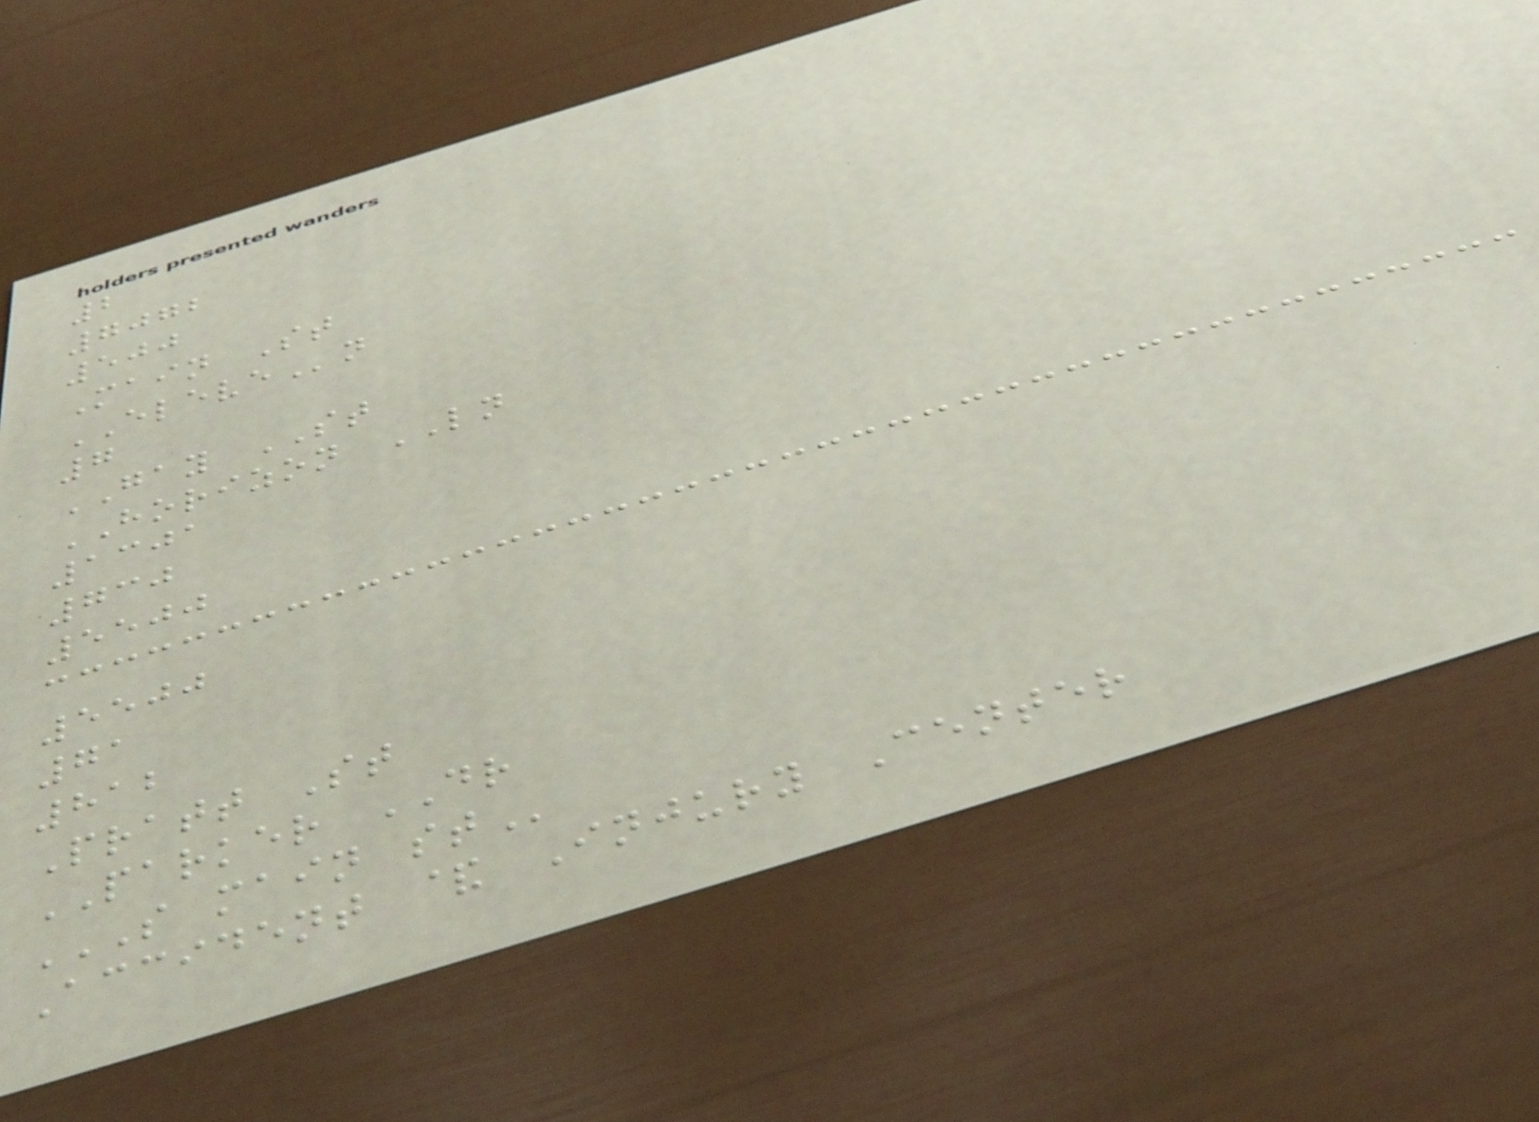2
7072
500
Main St
ELEVEn
7
GAY ST
HORIZON LN
1301
730
5500
5500
71
812
Pratt St
PARKER DR
S MAIN ST
Accident & Injury Center
